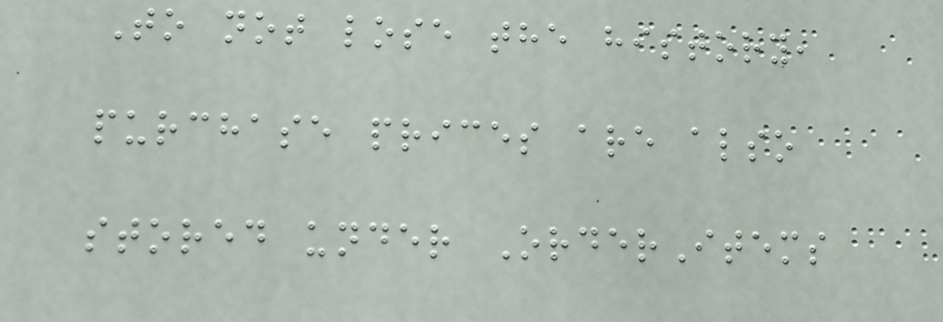To not lose the history,
purchase prices are also
stored under OrderItems
